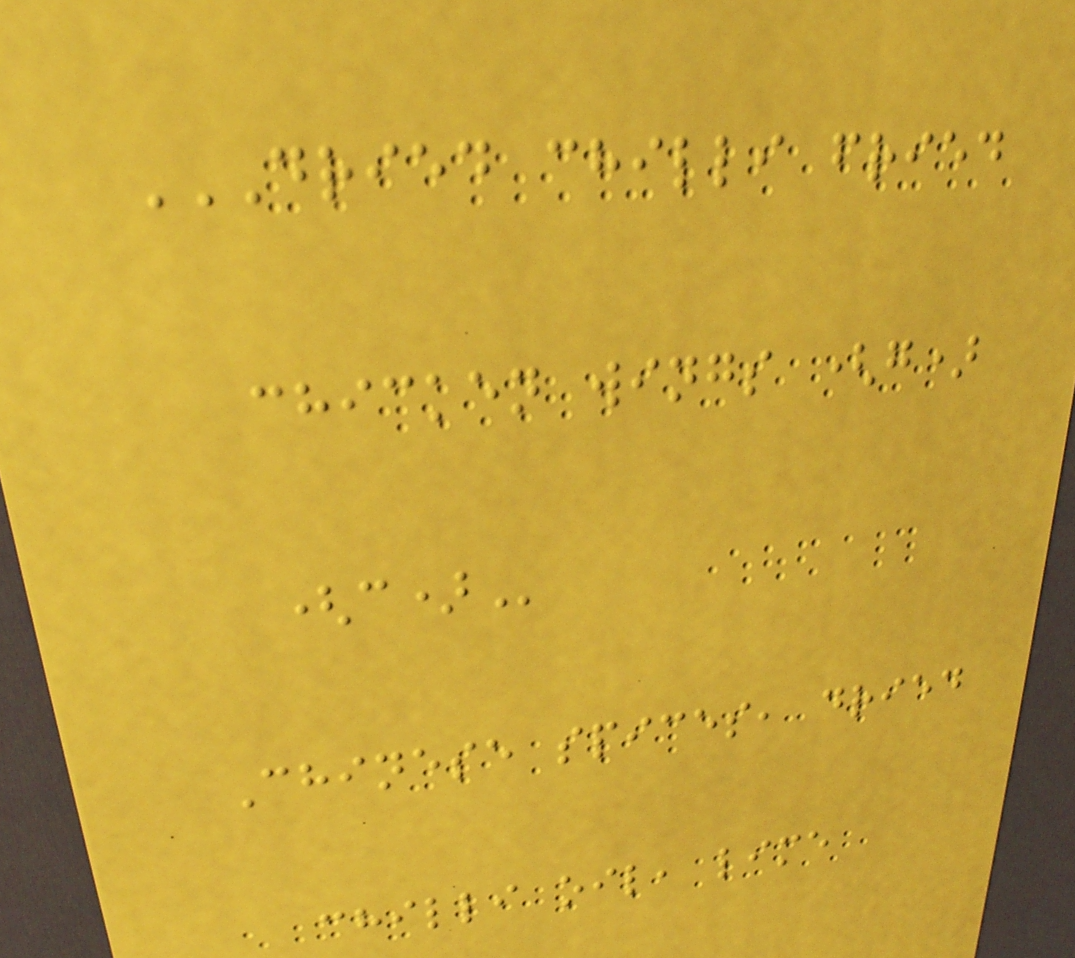DRIED CHILLI FRIED
CHICKEN WINGS (G)
(C)
Chinese spices, dried
chilli oil, lime
